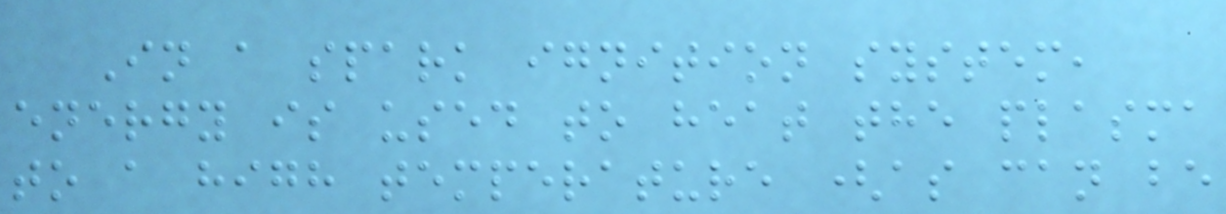In a spark ignition system,
energy is used to heat the plasma
to a high temperature (as can be
